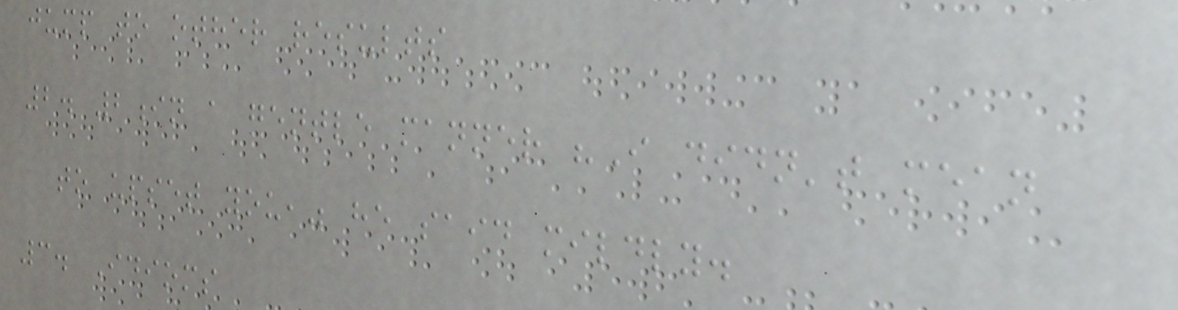jump to other results
2. 2in a gentle manner "I didn't mean
to upset you," he said mildly.
3. Idioms
